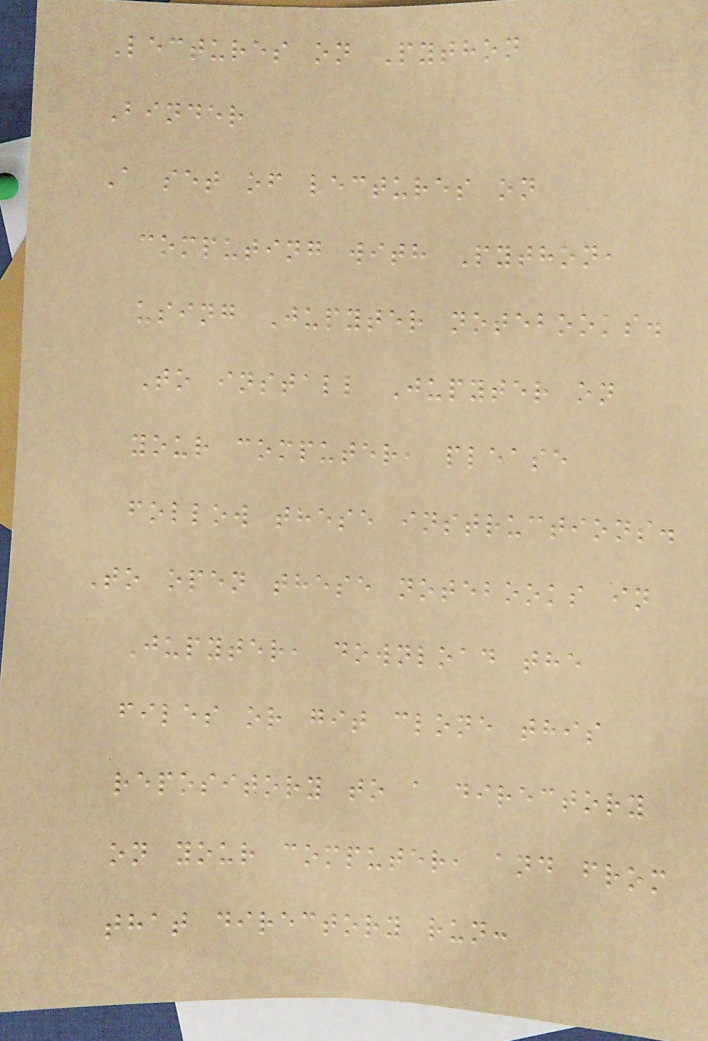Lectures on Python
Binder
A set of lectures on
computing with Python,
using Jupyter notebooks.
To install Jupyter on
your computer, please
follow these instructions.
To open these notebooks in
Jupyter, download the
files or git clone this
repository to a directory
on your computer, and from
that directory run:
